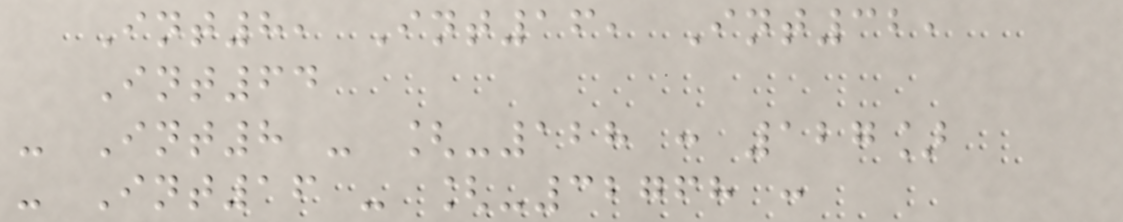Int8, Int16, Int32,
Int64
- Int8 - [-128 : 127]
- Int16 - [-32768 :
